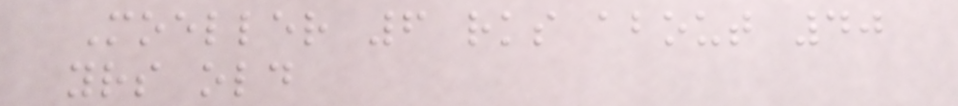Moeller 6 rks about 40
yrs old
